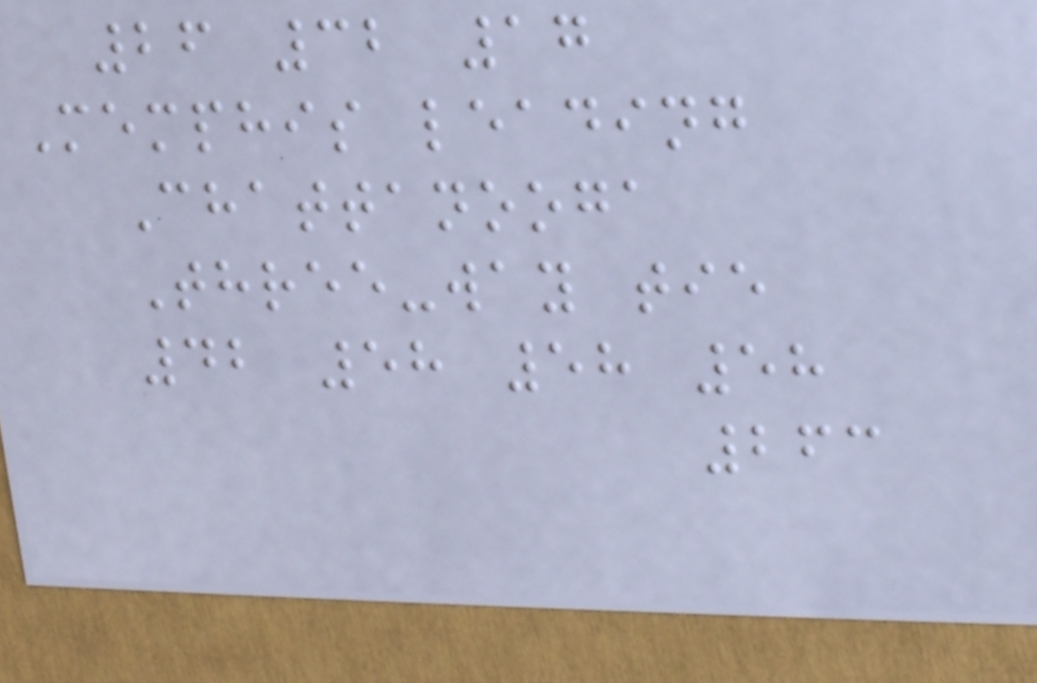26 32 17
Memphis leading
Chattanooga
Three-way tie
42 58 58 58
263
